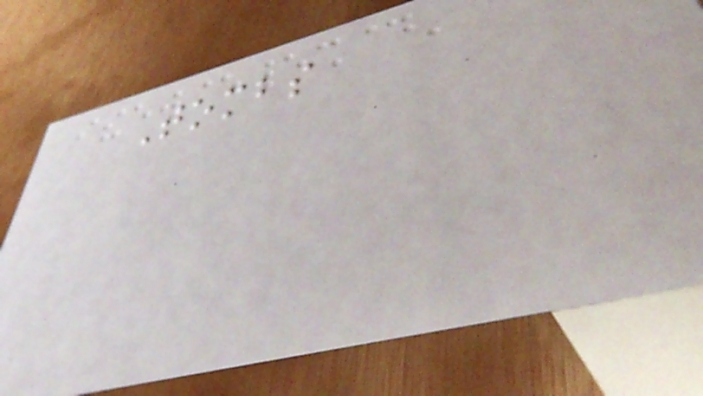Tombs
